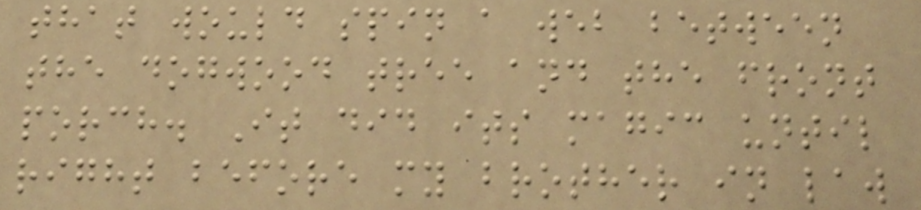that would spin a web between
the dogwood tree and the front
porch. It did its magic until
right before my brother in law
